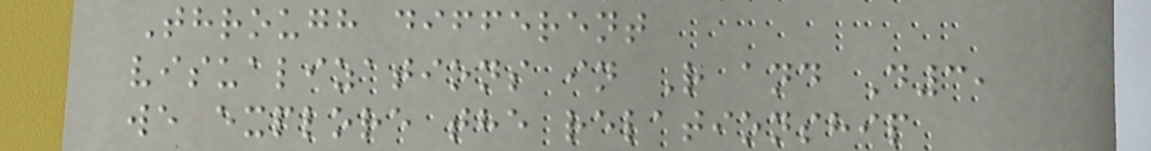Through different
visualizations in R and D3,
we explore the relationship
